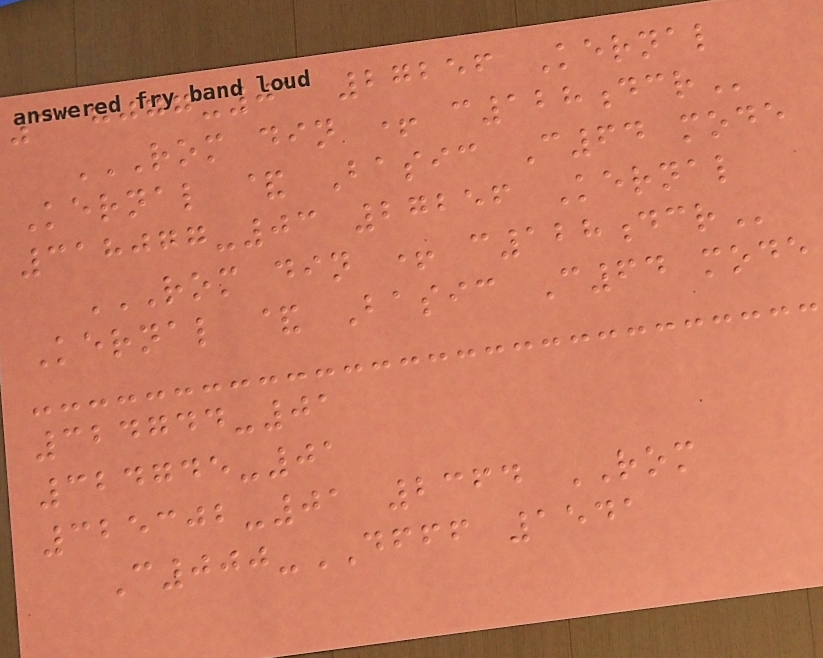318077-01 27256 Kernal
ROM DIN + C128DCR
Kernal & Basic C64 mode
318077-03 27256 Kernal
ROM DIN + C128DCR
Kernal & Basic C64 mode
324744-01
324745-01
325302-01 2364 ROM
C000-DFFF 1541
